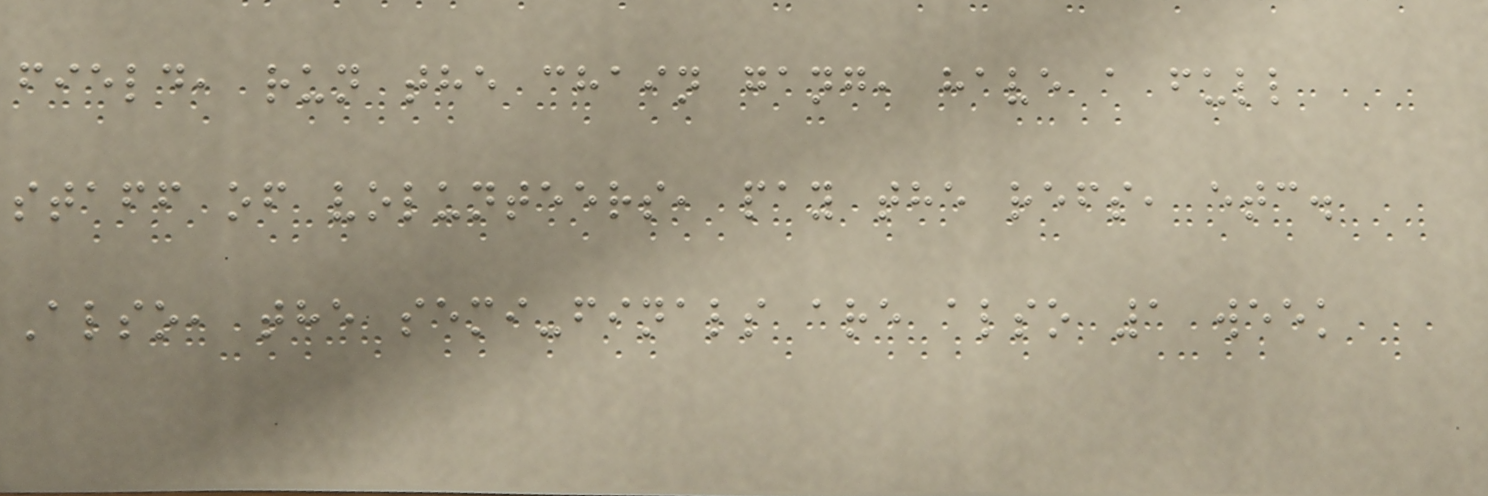field, run the chain gang, have a full
staff of volunteers, pay the refs, etc.
Also, the semi-finals are also 1 week
